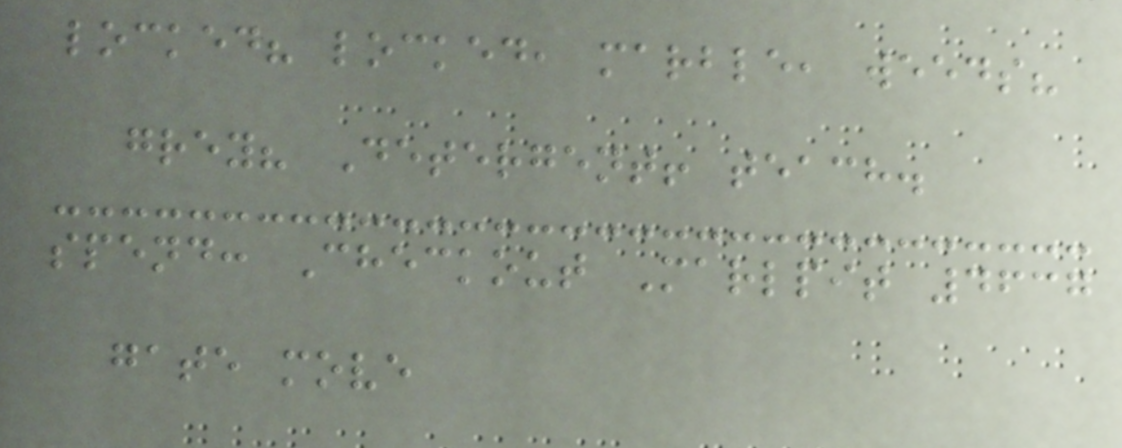locked? locked, marble, weeds?
grey? Detergent! teach.
spend: Checkout Marlpit 4637
gate move
